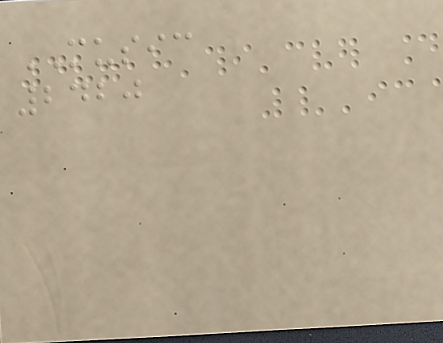MUSIC
2420
